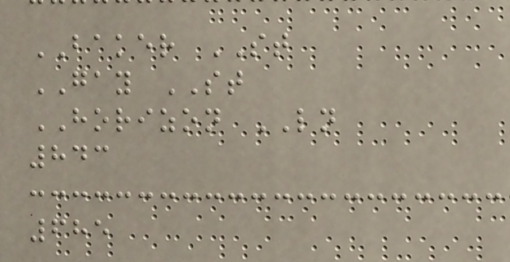BAKER ST
GAY ST
HORIZON LN
843
685
